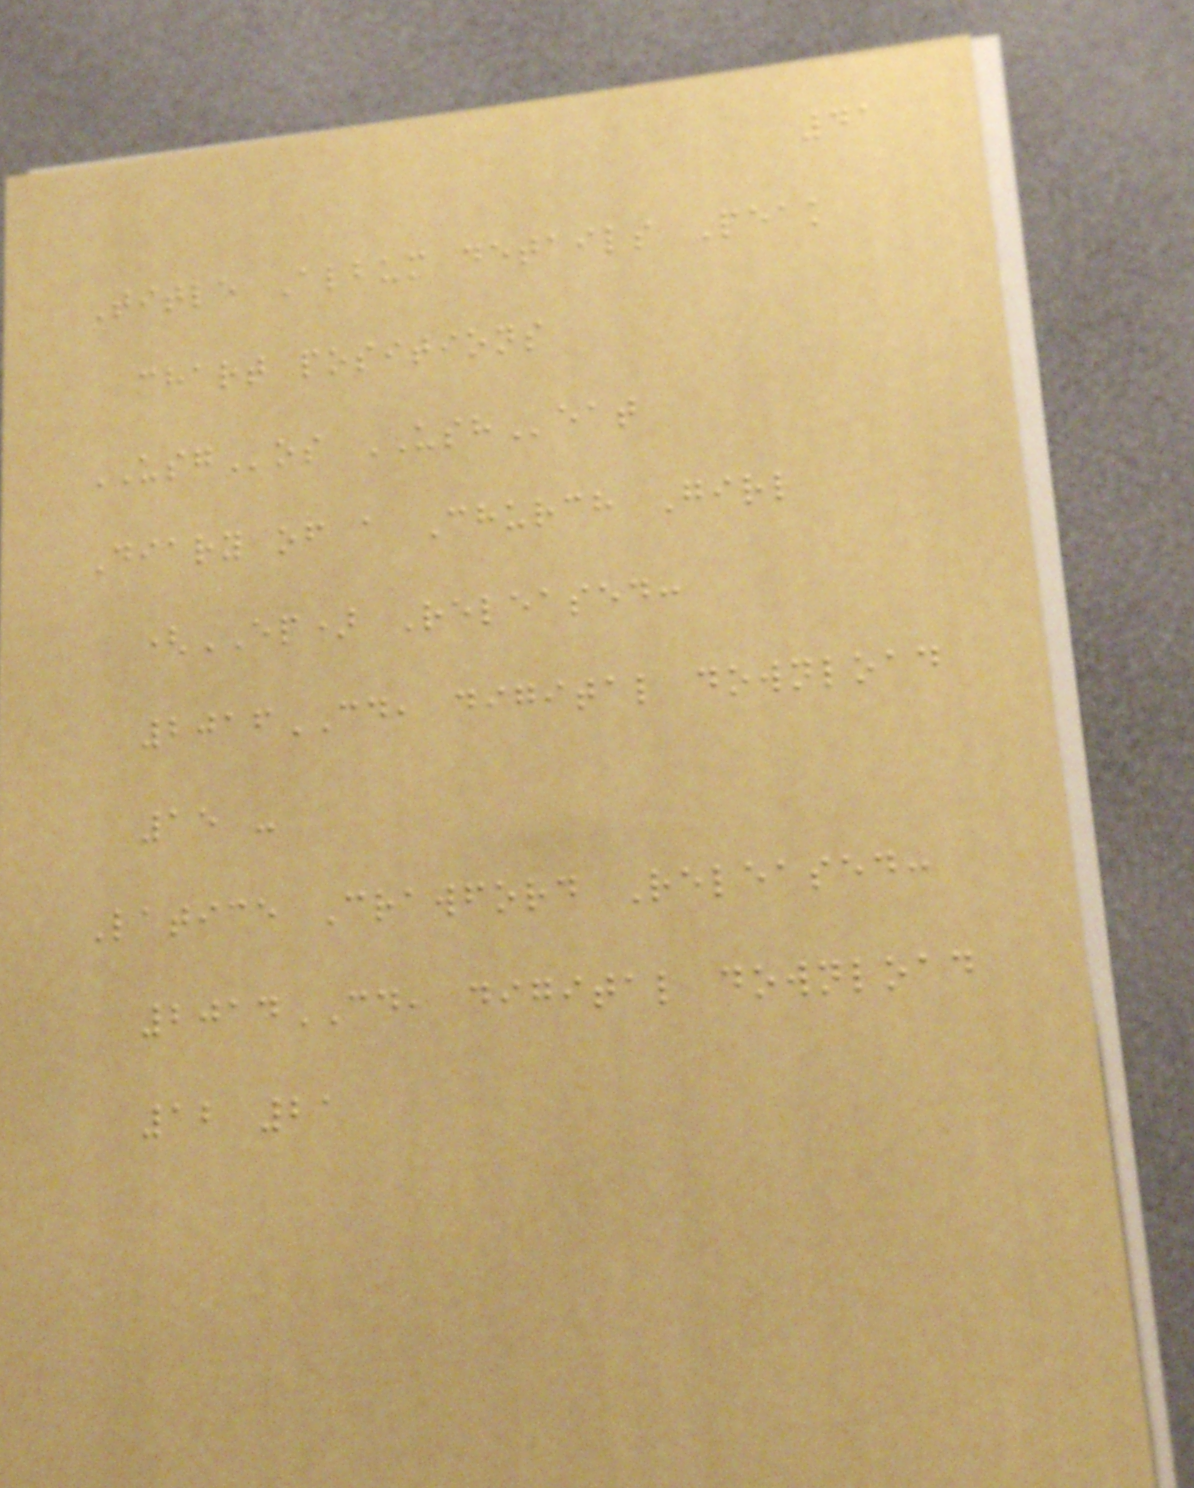41
Title Album details Peak
chart positions
USGos USHeat
Diary of a Church Girl
(EP) Released:
2016CD, digital download
15 -
Latice Crawford Released:
2014CD, digital download
12 21
